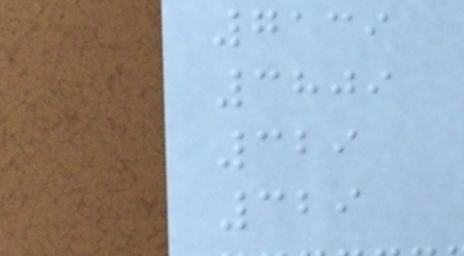7139
3809
329
329
